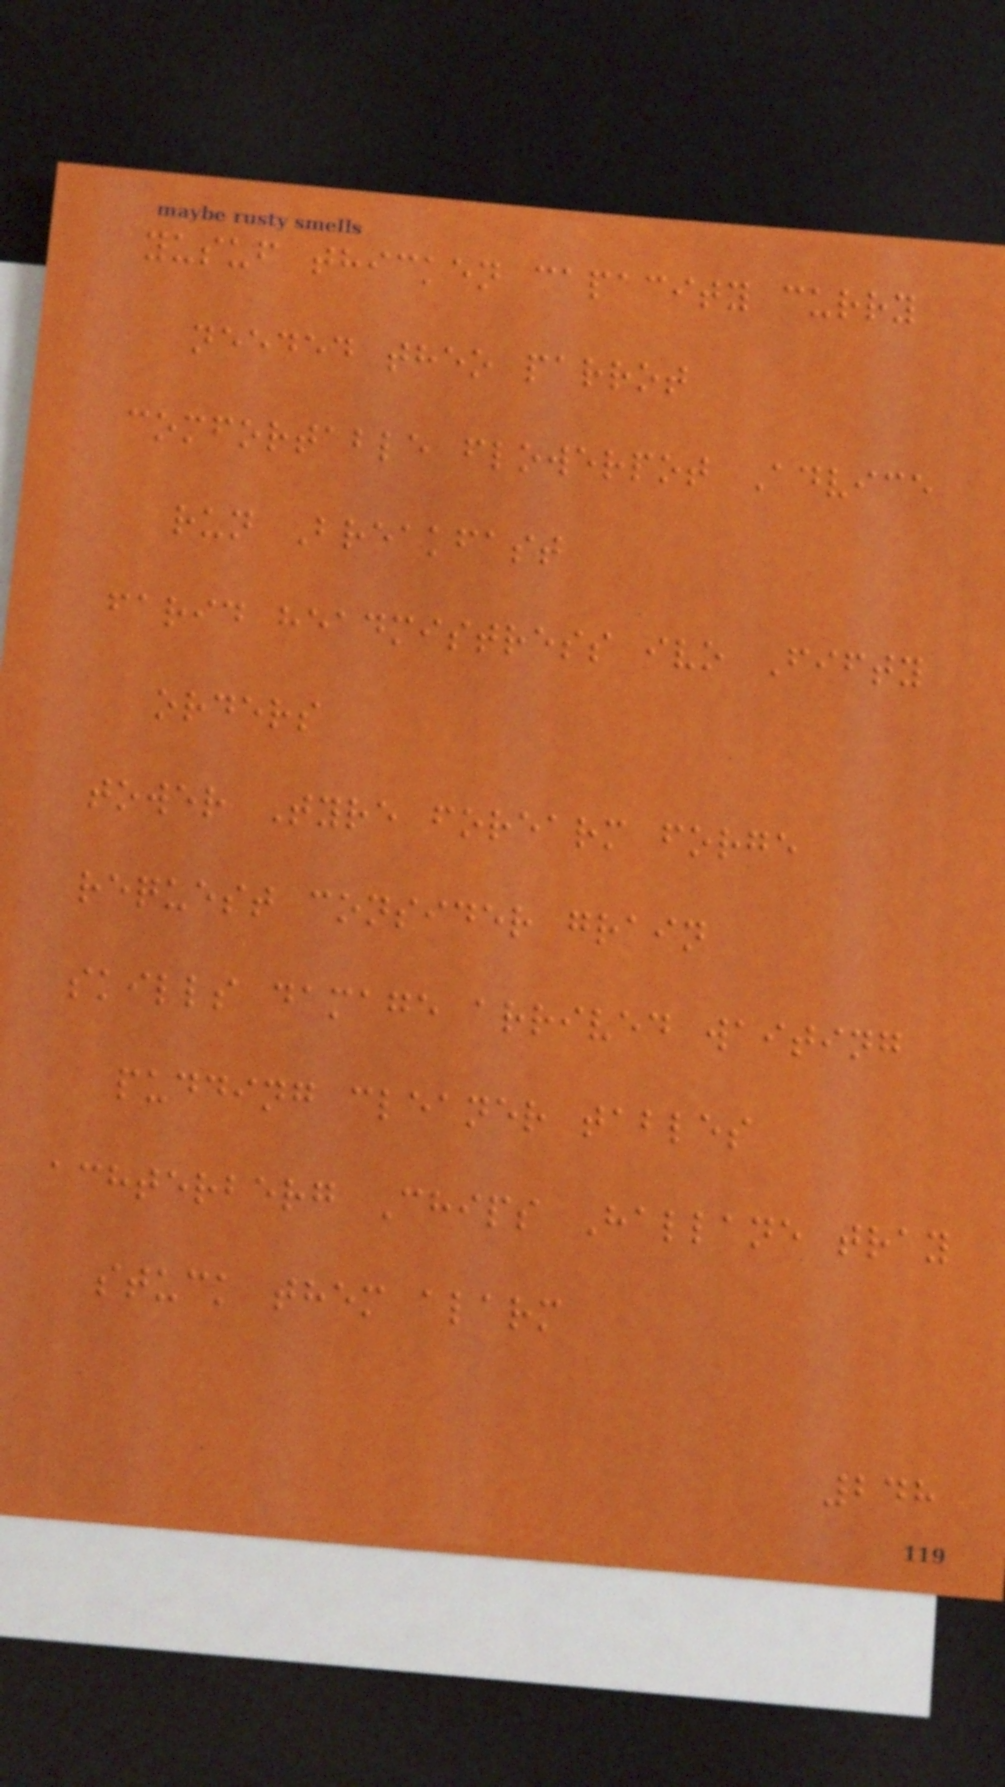yusuf thicken capacity curry
needed theo parrot
comfortable flowerpot Advice
run Breakfast
farid headmistress ivo Fifty
orders
tower Tyre forearm forge
request consider grain
skills damage arrived waiting
pudding cleaner tables
achterberg Chips Hallane tray
stuck them alarm
248
